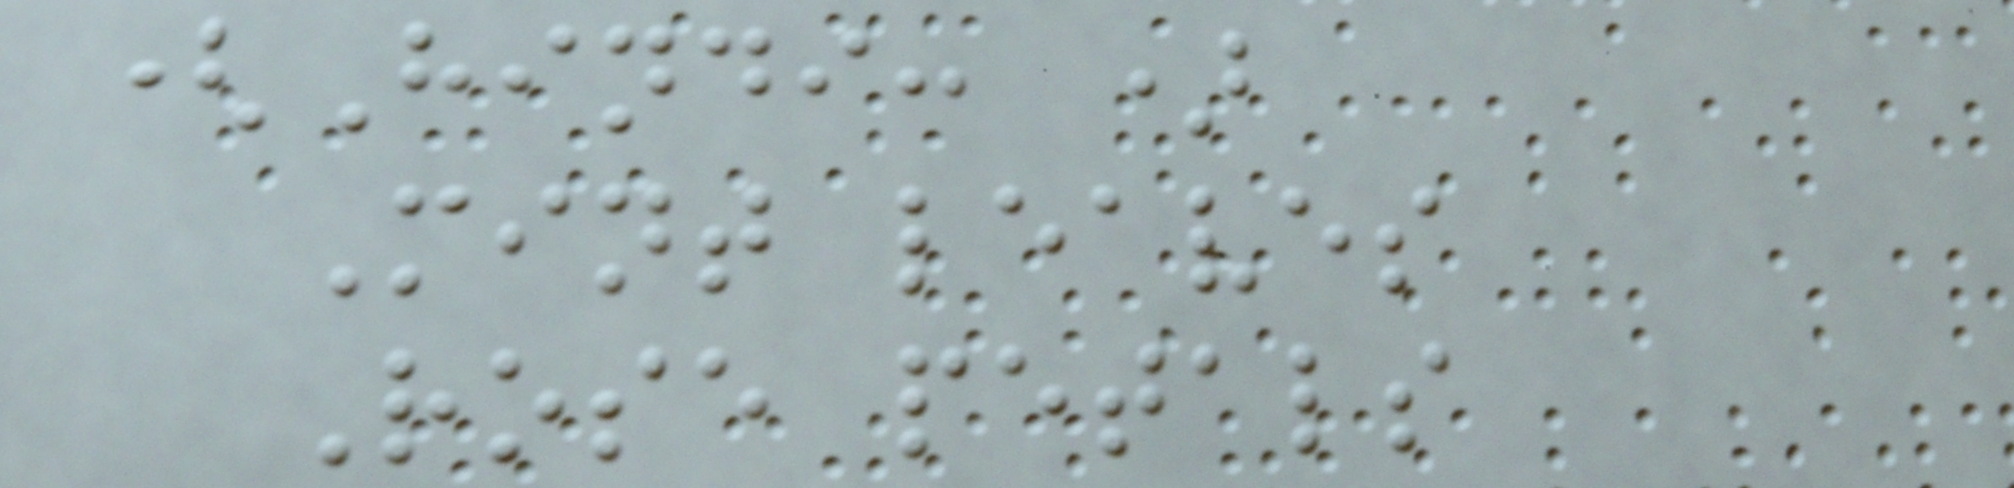(Hindi: )
Mint leaves
Rose petals
